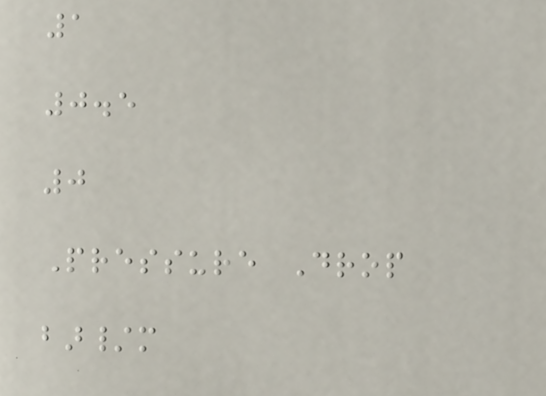1
0.5
0
Pressure Drop
bar/m
